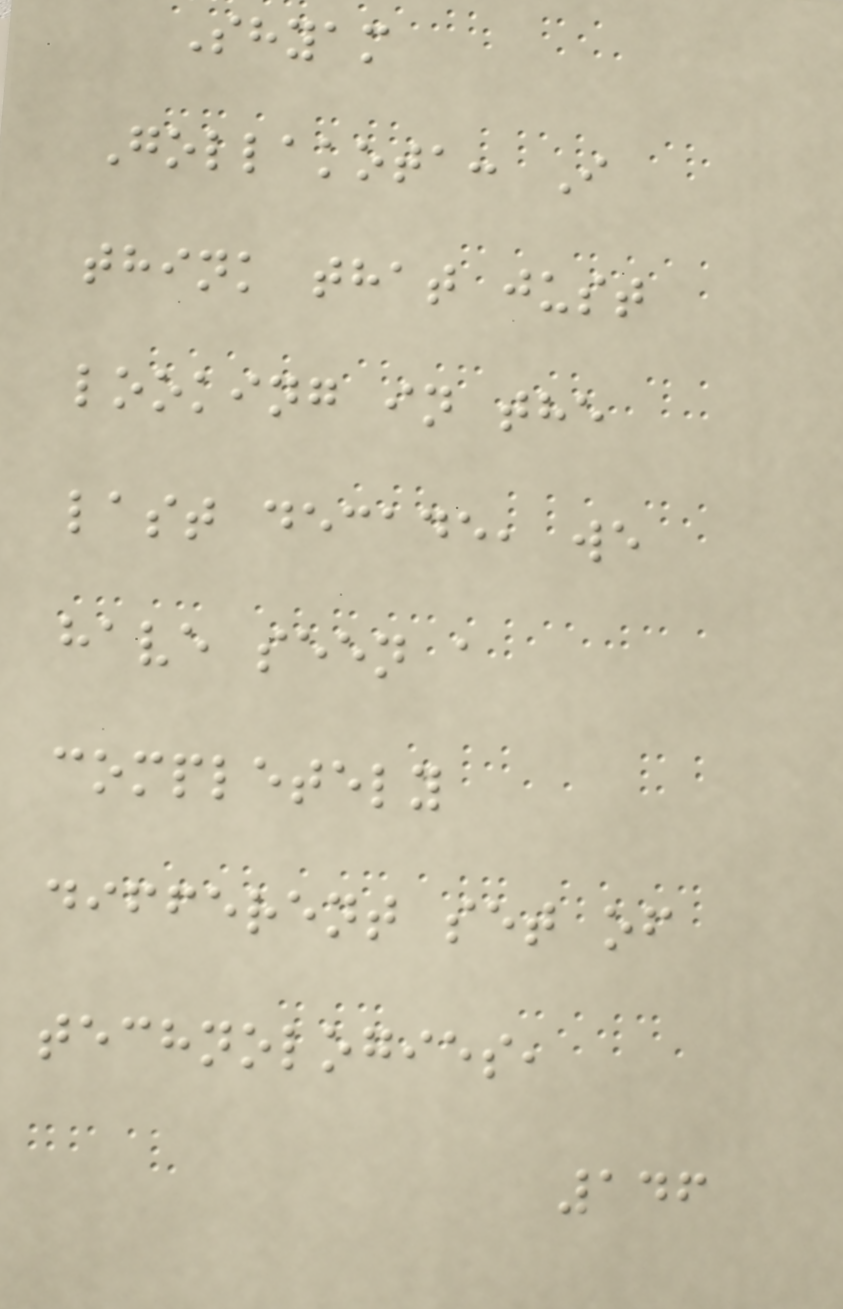Shyam
Gollakota: I
think that just
looking in the
last decade, we
have seen a
completely
different set of
technologies,
146
